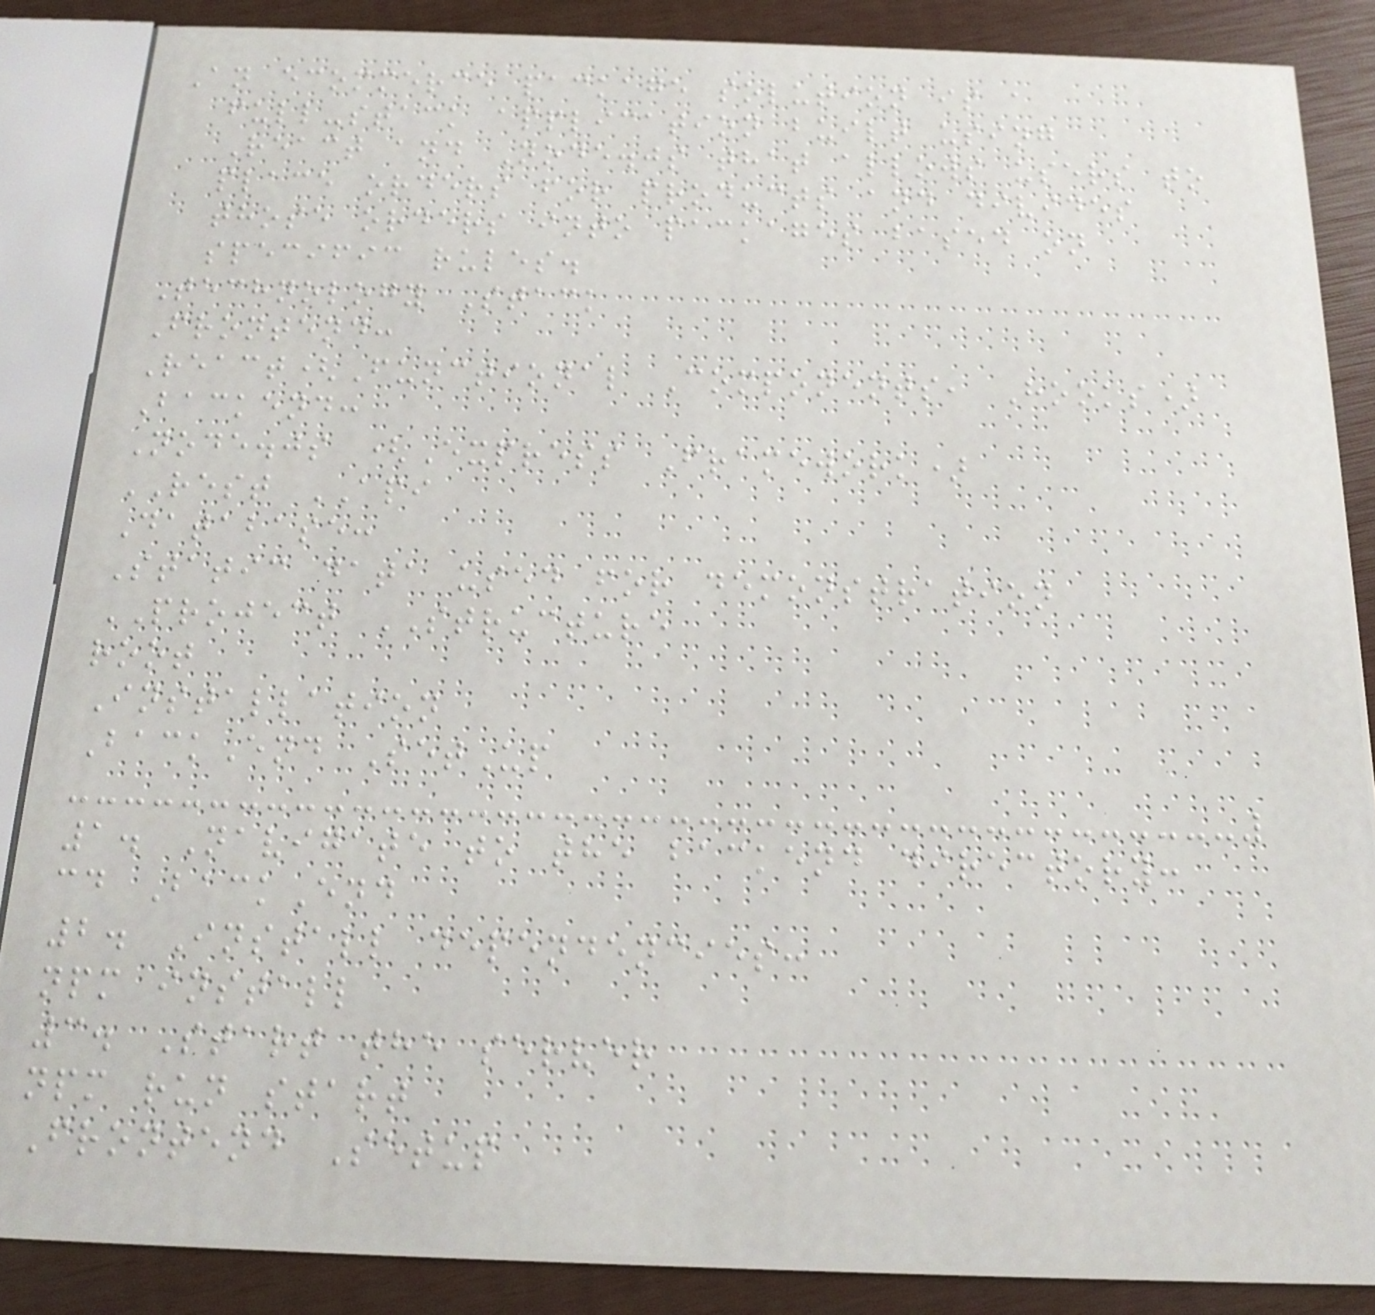An ecommerce package solution is a
full-stack application built using
React and Node.js that allows users to
place orders for products and divides
those orders into packages based on
specific rules.
Technology Stack
Frontend:
React(Functional Components, Hooks)
Backend:
Node.js (Express Framework)
REST API
Database:
Static data used for demonstration
PROJECT STRUCTURE
root
Installation
BackEnd SetUp
1. Navigate to the backend directory:
cd BackEnd
2. Install dependencies:
npm install
3. Start the server
npm run start
Frontend Setup
